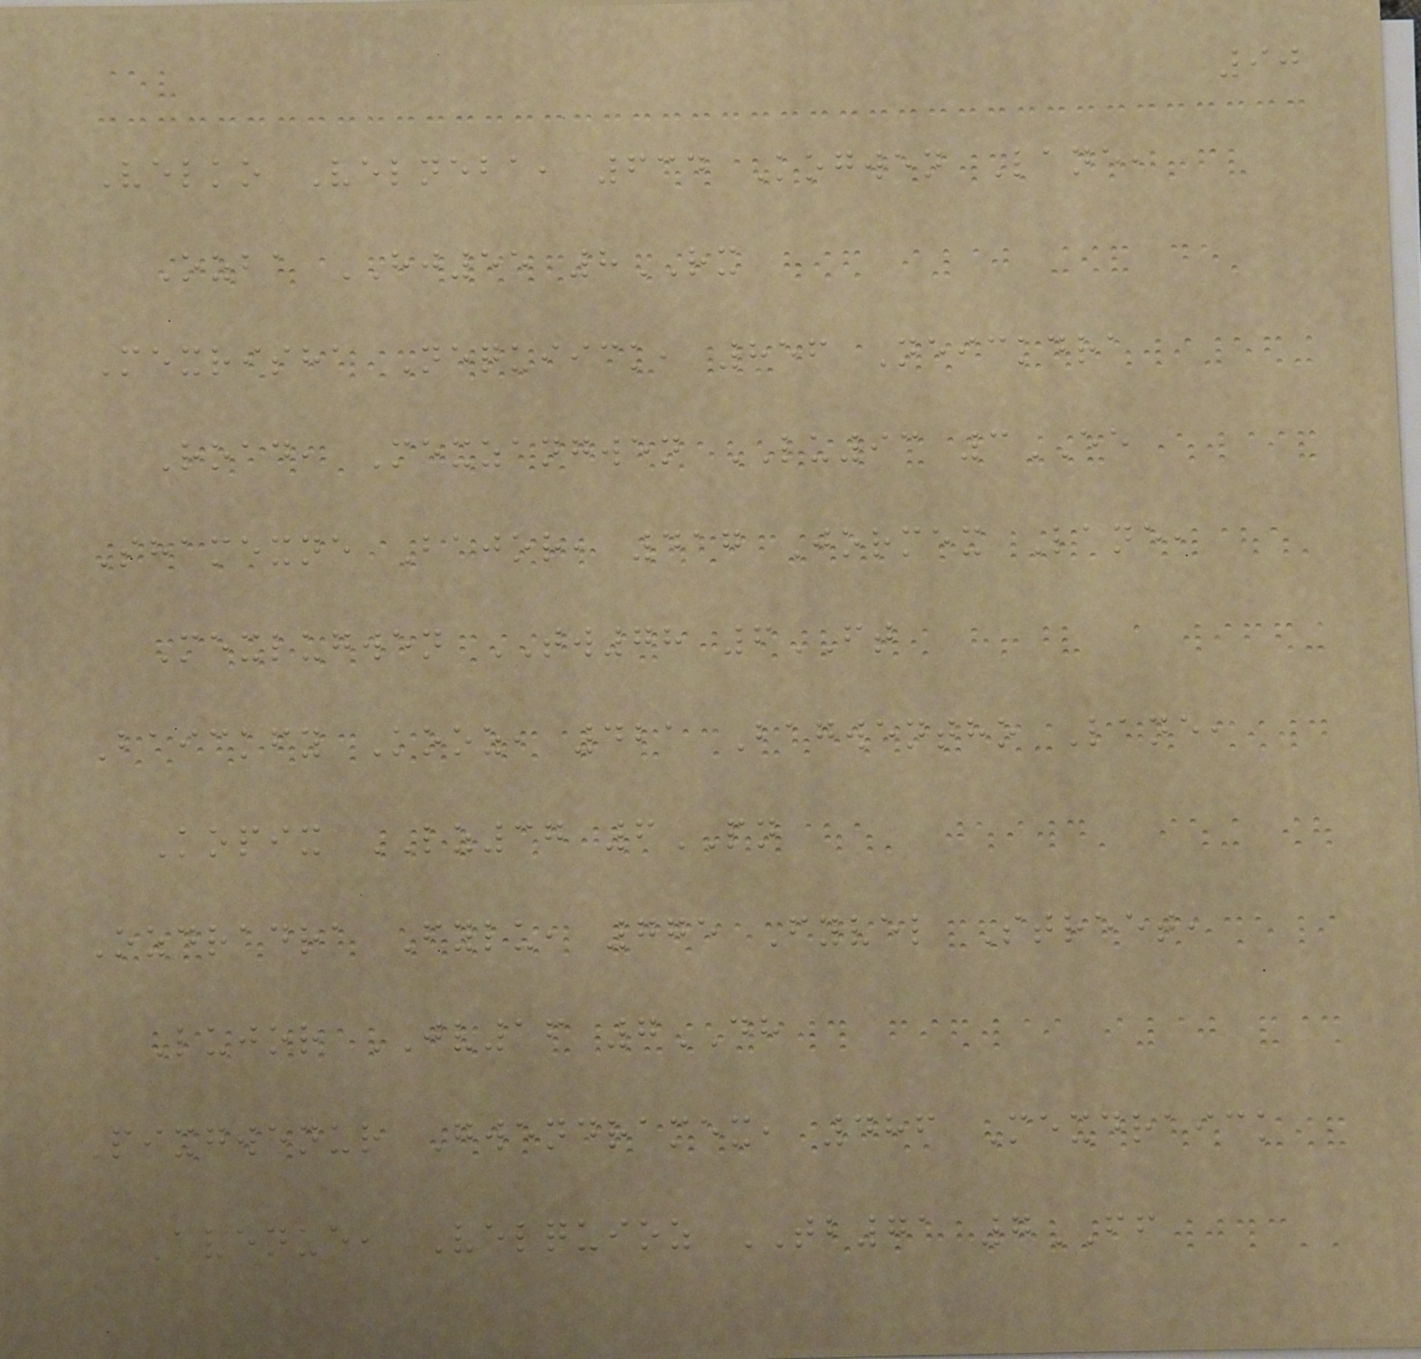90
Velko Velneba, 634 Kogwen Lane,
Ozba HJ55 8RX
Mexrisha Nequiick, 856 Neickdra
Road, Mexzangwen LU93 3EE
Shamexne Bajor, 417 Jormex Lane,
Mexlugwen TW78 6FT
Baickfy Kooz, 421 Bagwentho Lane,
Kopix LZ37 6PN
Ozdradra Fylu, 775 Fyvel Street,
Lujor JV16 7DH
Pixgwenur Gwendramex, 486 Mexdraick
Avenue, Velquioz TB71 7FF
